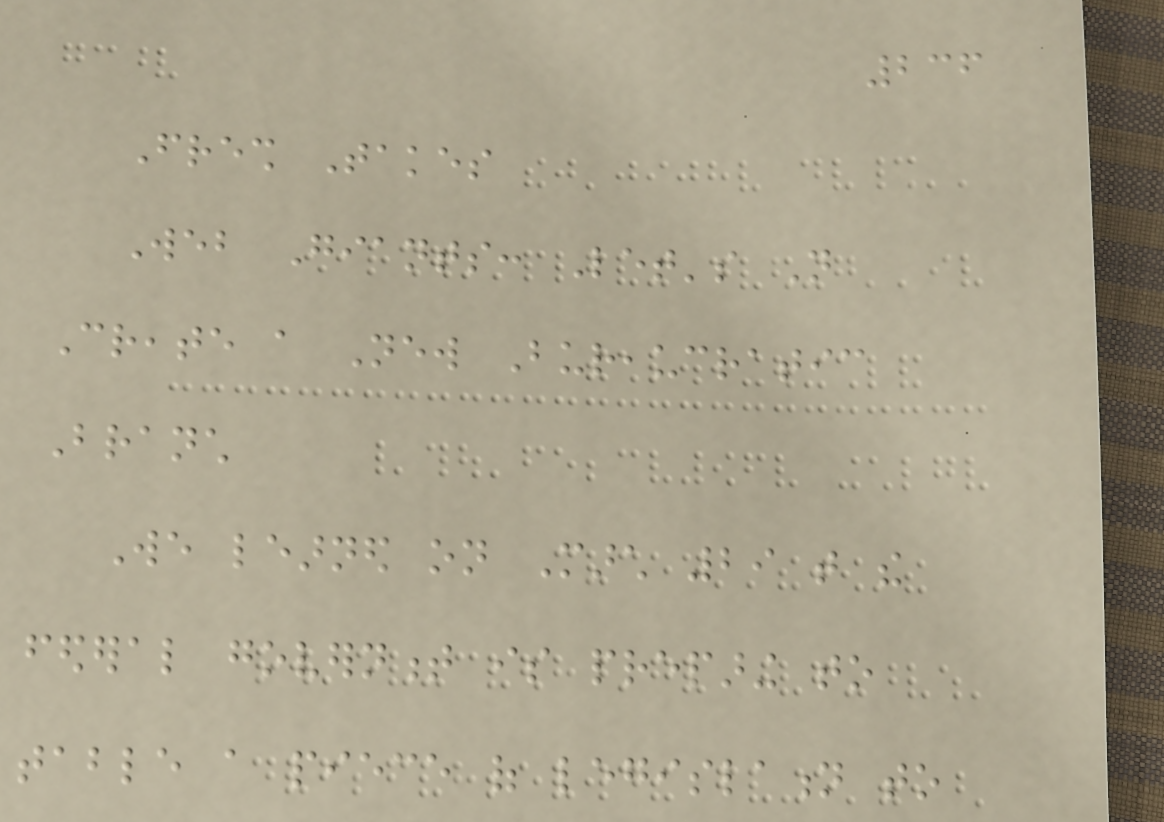236
Fresh Takes
Web Giants: Let's Not
Create a New Bureaucratic
Branch
We learned on March 29 that the
federal government is preparing to
table a piece of legislation to
